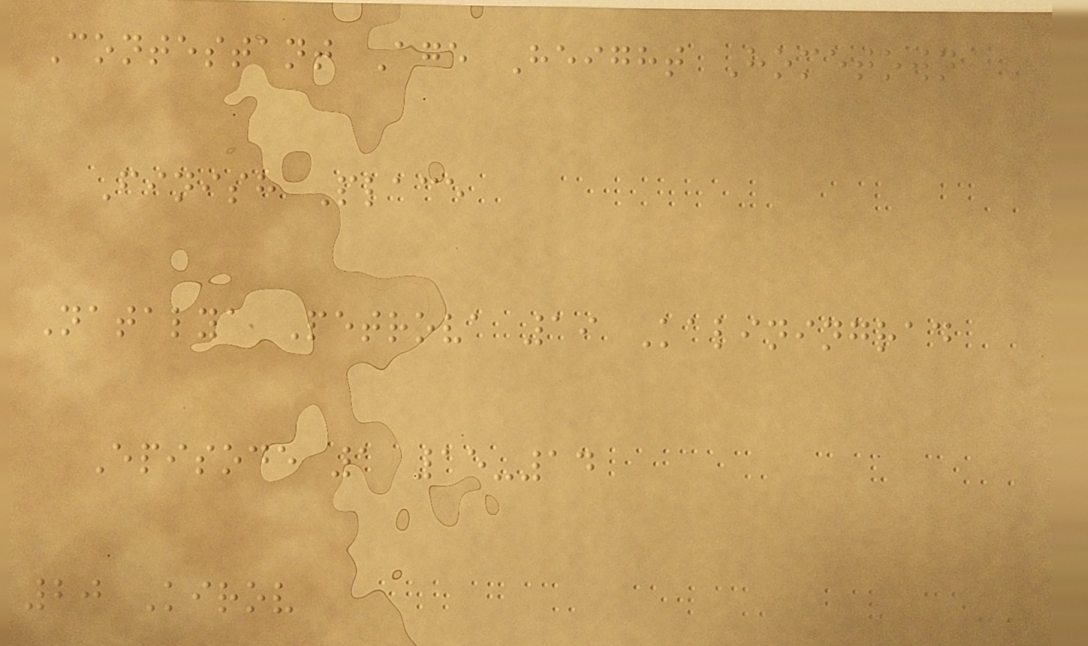Contestant Age Height Hometown
Finish Place
Natalya Petrova 19 Kaliningrad
Episode 1 15-14
20 Kirov
